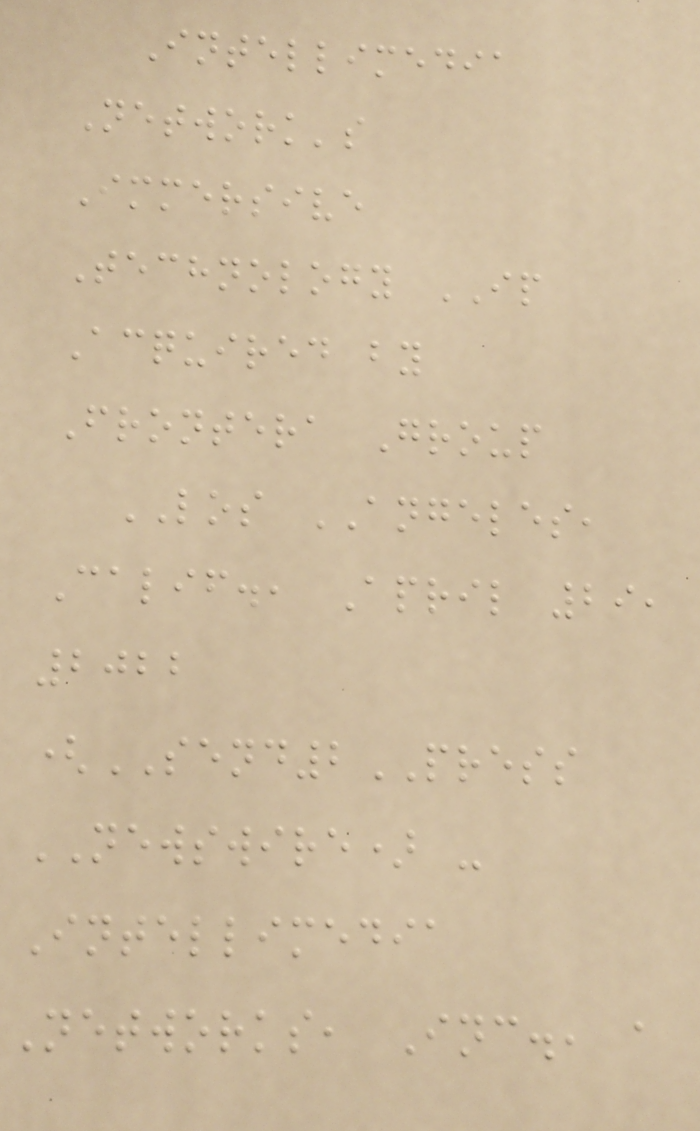Intellimedia
Network's
Immersive
Technology IP
Acquired by
Frontera Group
LOS ANGELES,
Calif., April 29,
2022
(SEND2PRESS
NEWSWIRE) -
Intellimedia
Networks, Inc., a
